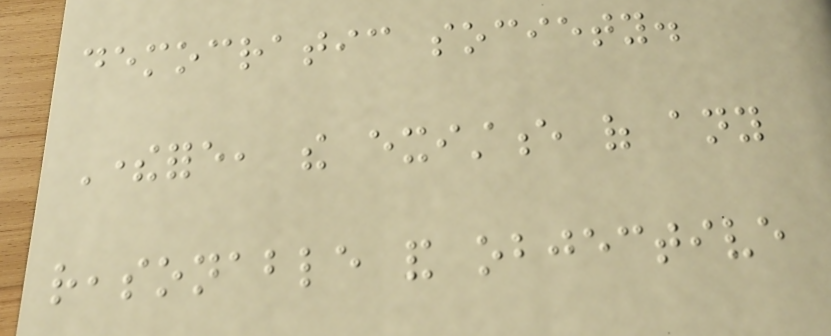democratic society.
Therefore, the existence of any
reasonable and objective
